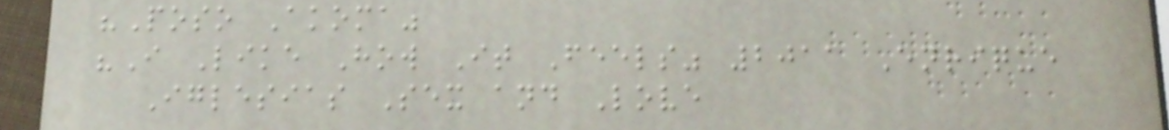"Poso Akoma"
"I Like How It Feels" 2011 Enrique
Iglesias Sex and Love
